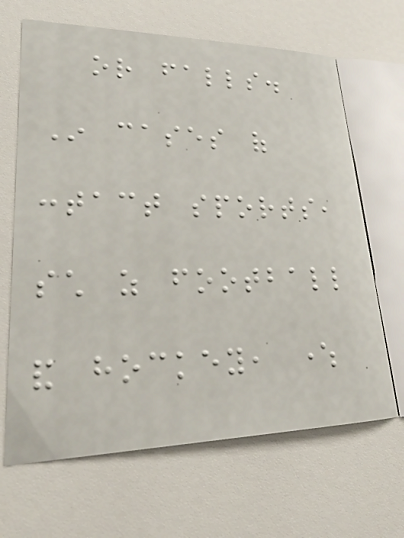or falls.
In cases of
contact sports,
such as football
and hockey, where
